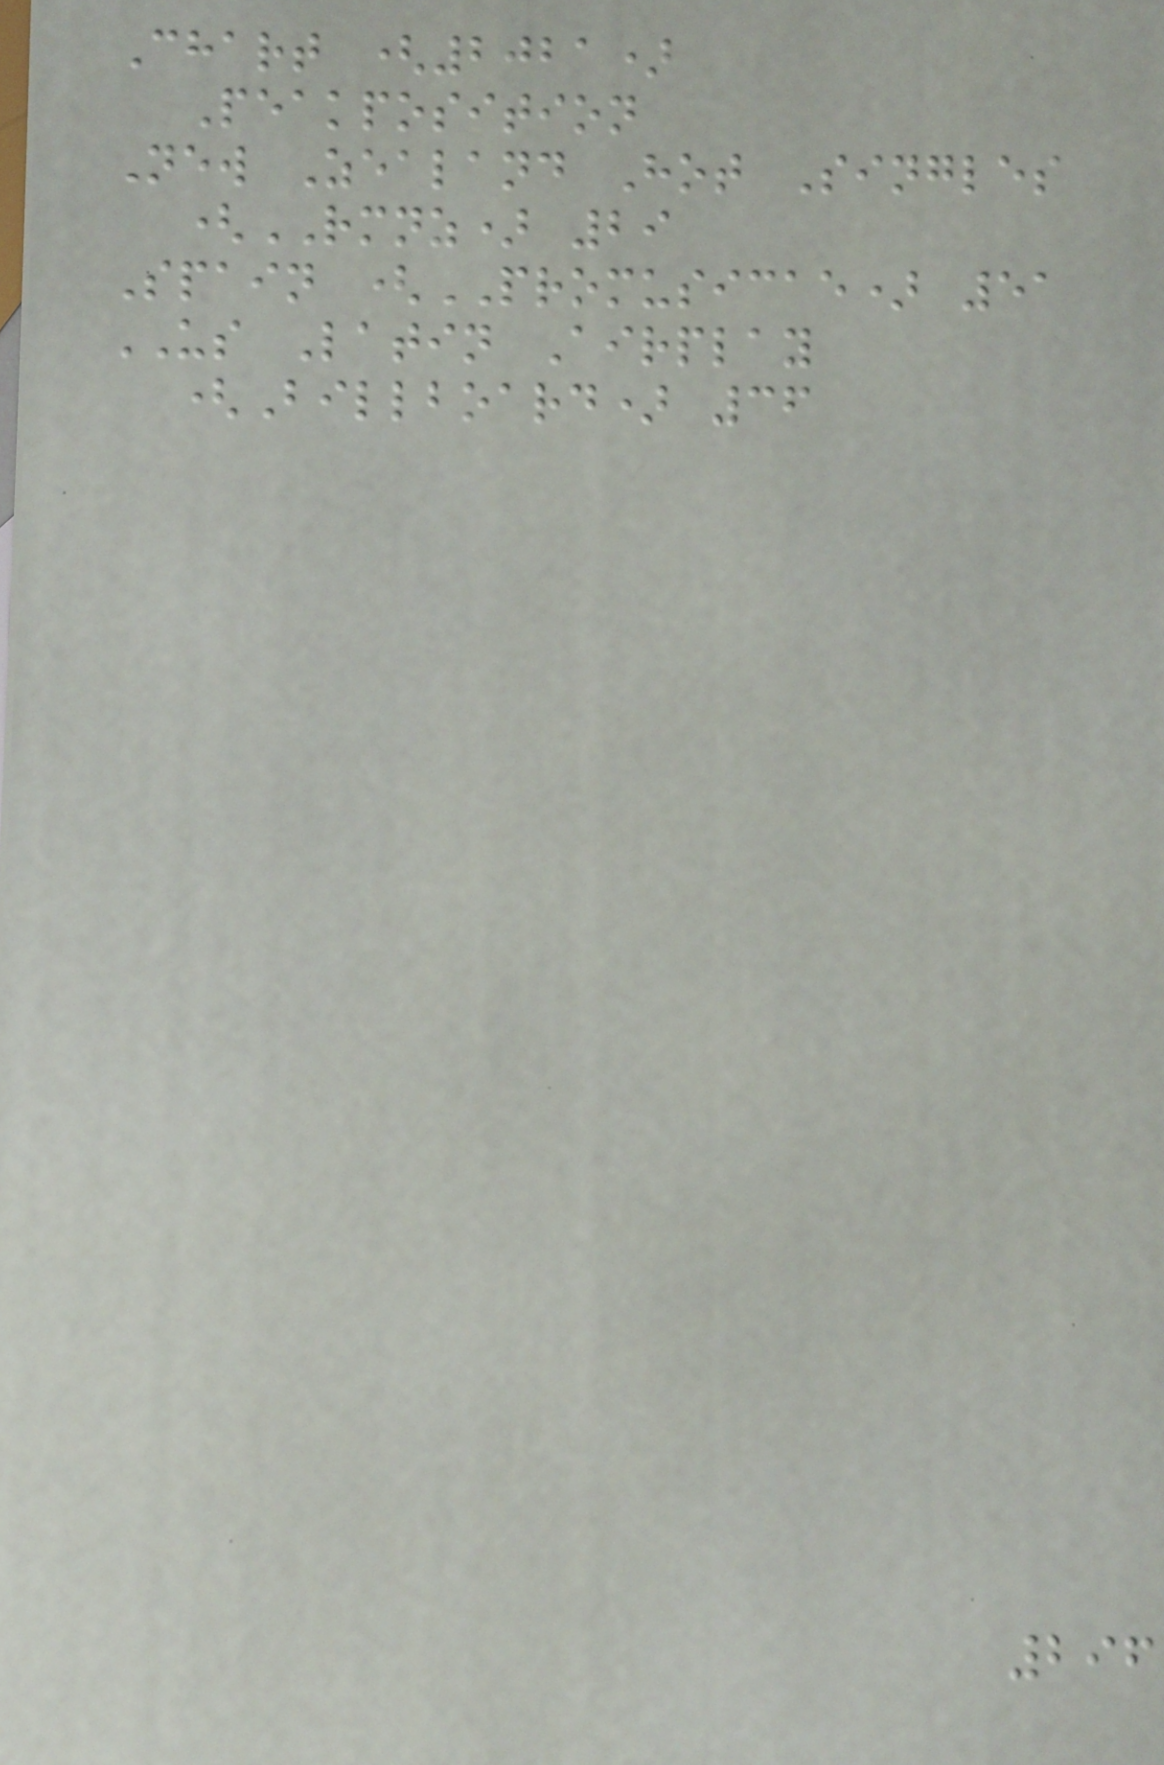Chart (2021)
Peakposition
New Zealand Hot Singles
(RMNZ) 29
Spain (PROMUSICAE) 51
US Latin Airplay
(Billboard) 36
296
